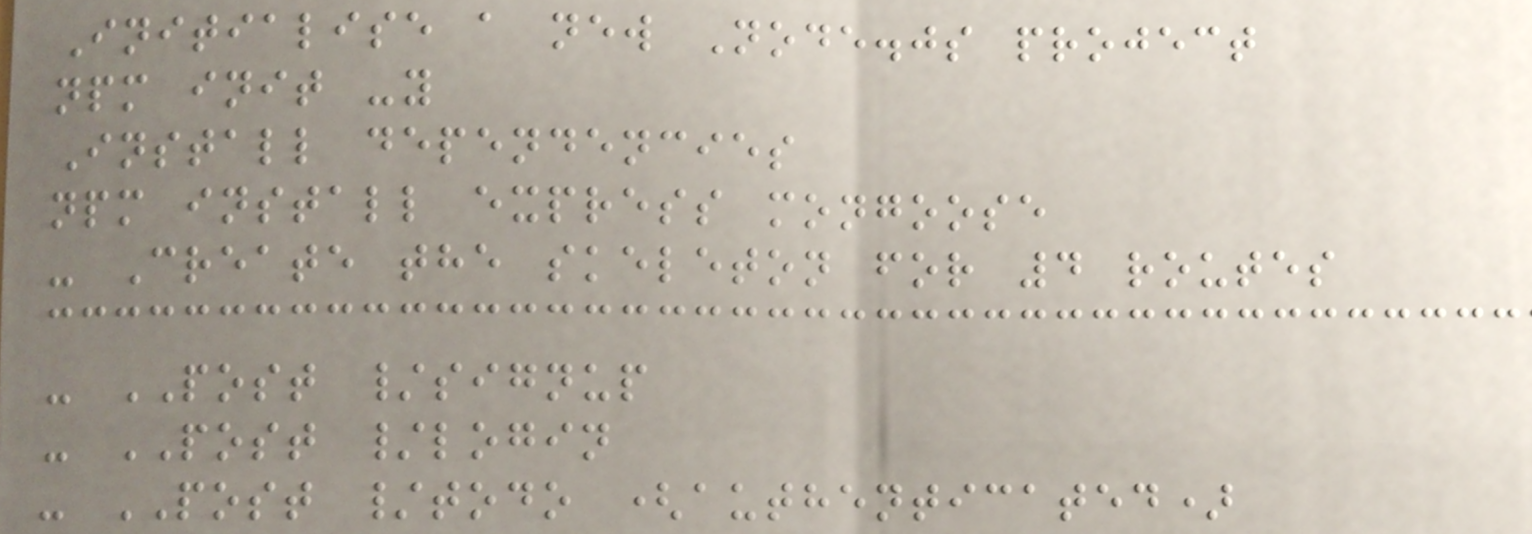Initialise a new Node.js project
npm init -y
Install dependencies
npm install express mongoose
- Create the skeleton for 4 routes
- POST /signup
- POST /login
- POST /todo (authenticated)
